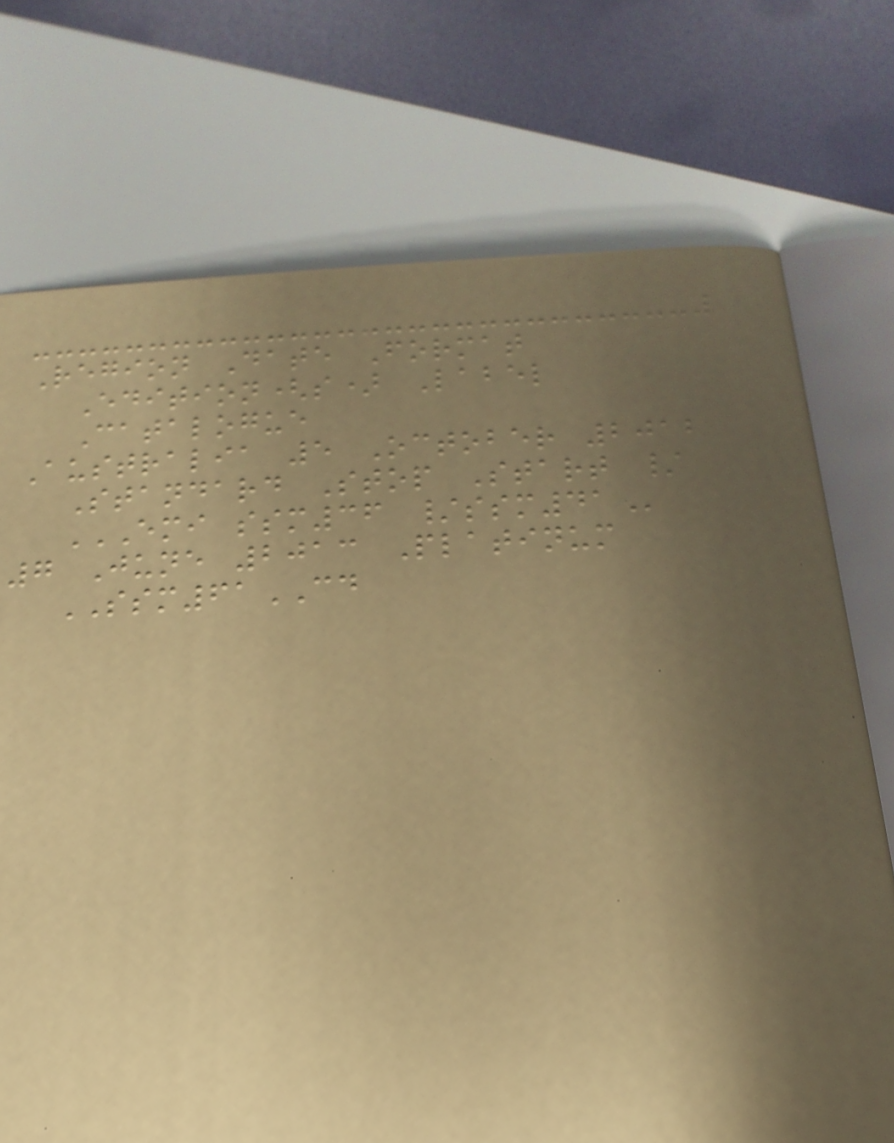Region Date Format
Edition(s) Label
Catalogue
Australia 5 October 2012
Standard Stop Start /
EMI SSM36 /SSM41
7 June 2013 Platinum
SSM61CD
